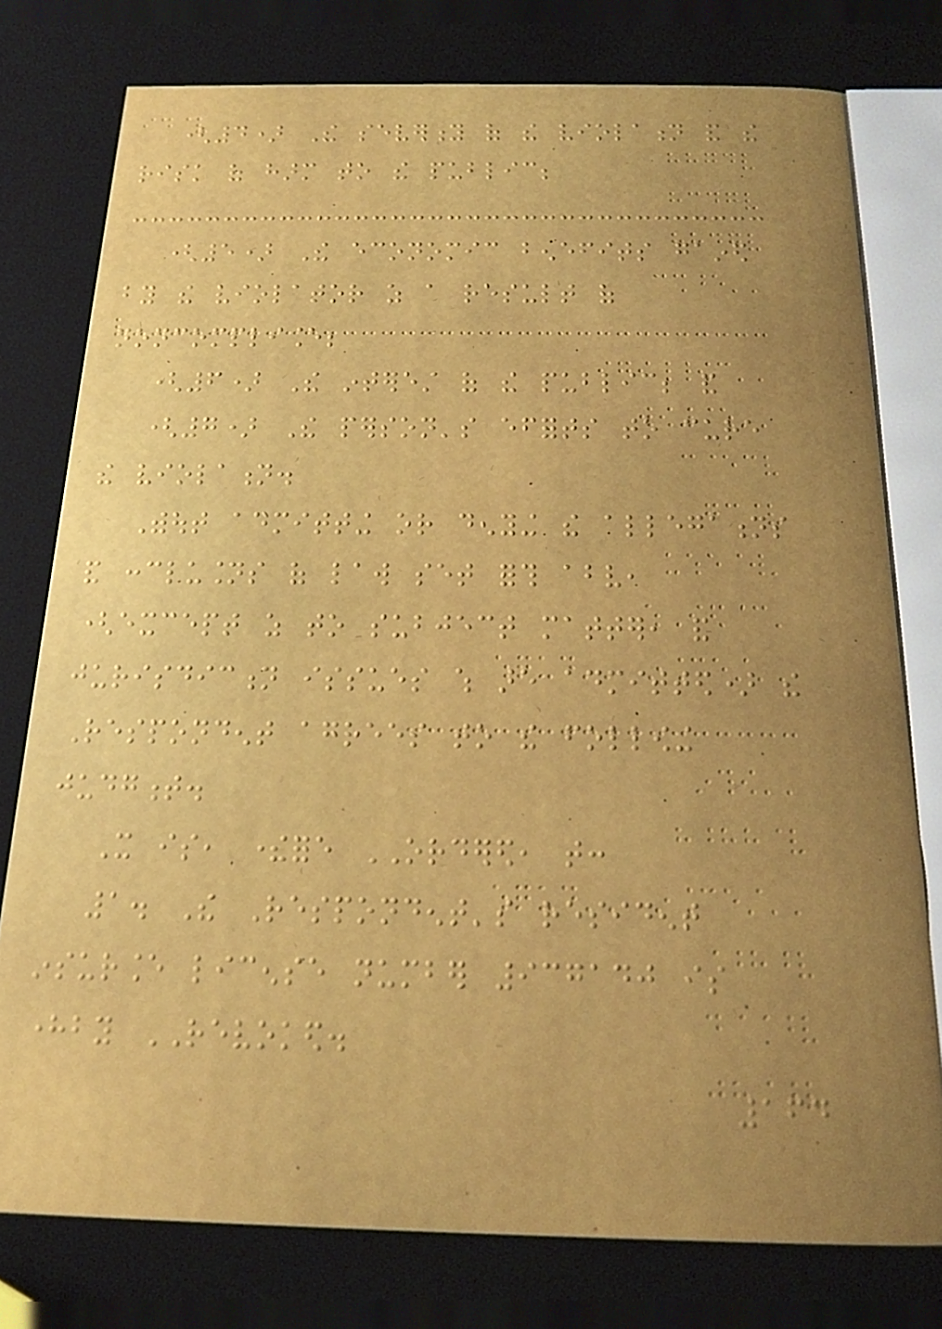(4) The severity of the violation and the
risk of harm to the public;
(5) The economic benefits gained
by the violator as a result of
noncompliance;
(6) The interest of the public; and
(7) The person's efforts to cure
the violation.
Without admitting or denying the allegations
and conclusions of law set forth above,
(except as to subject matter, and
jurisdiction issues which are admitted) the
Respondent agrees to the following
judgment.
It is, therefore ORDERED, that:
1. The Respondent's resident
insurance license number 937140 is
hereby REVOKED.
164
